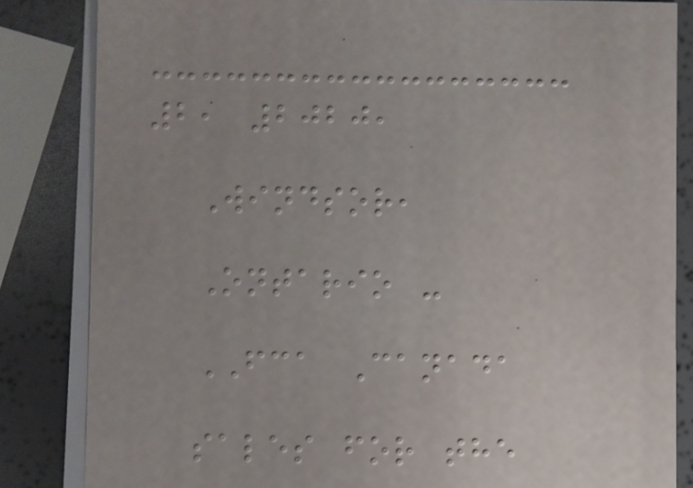2, 2020,
Windsor,
Ontario -
FCA Canada
sales for the
